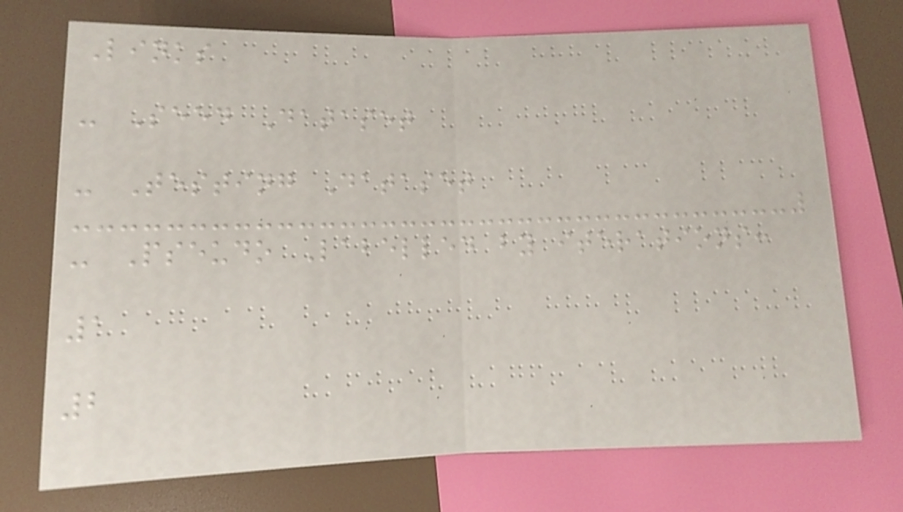Links
- Seed Dataset
- Testing Dataset
- Pseudo Labelled by iterations:
1
2
